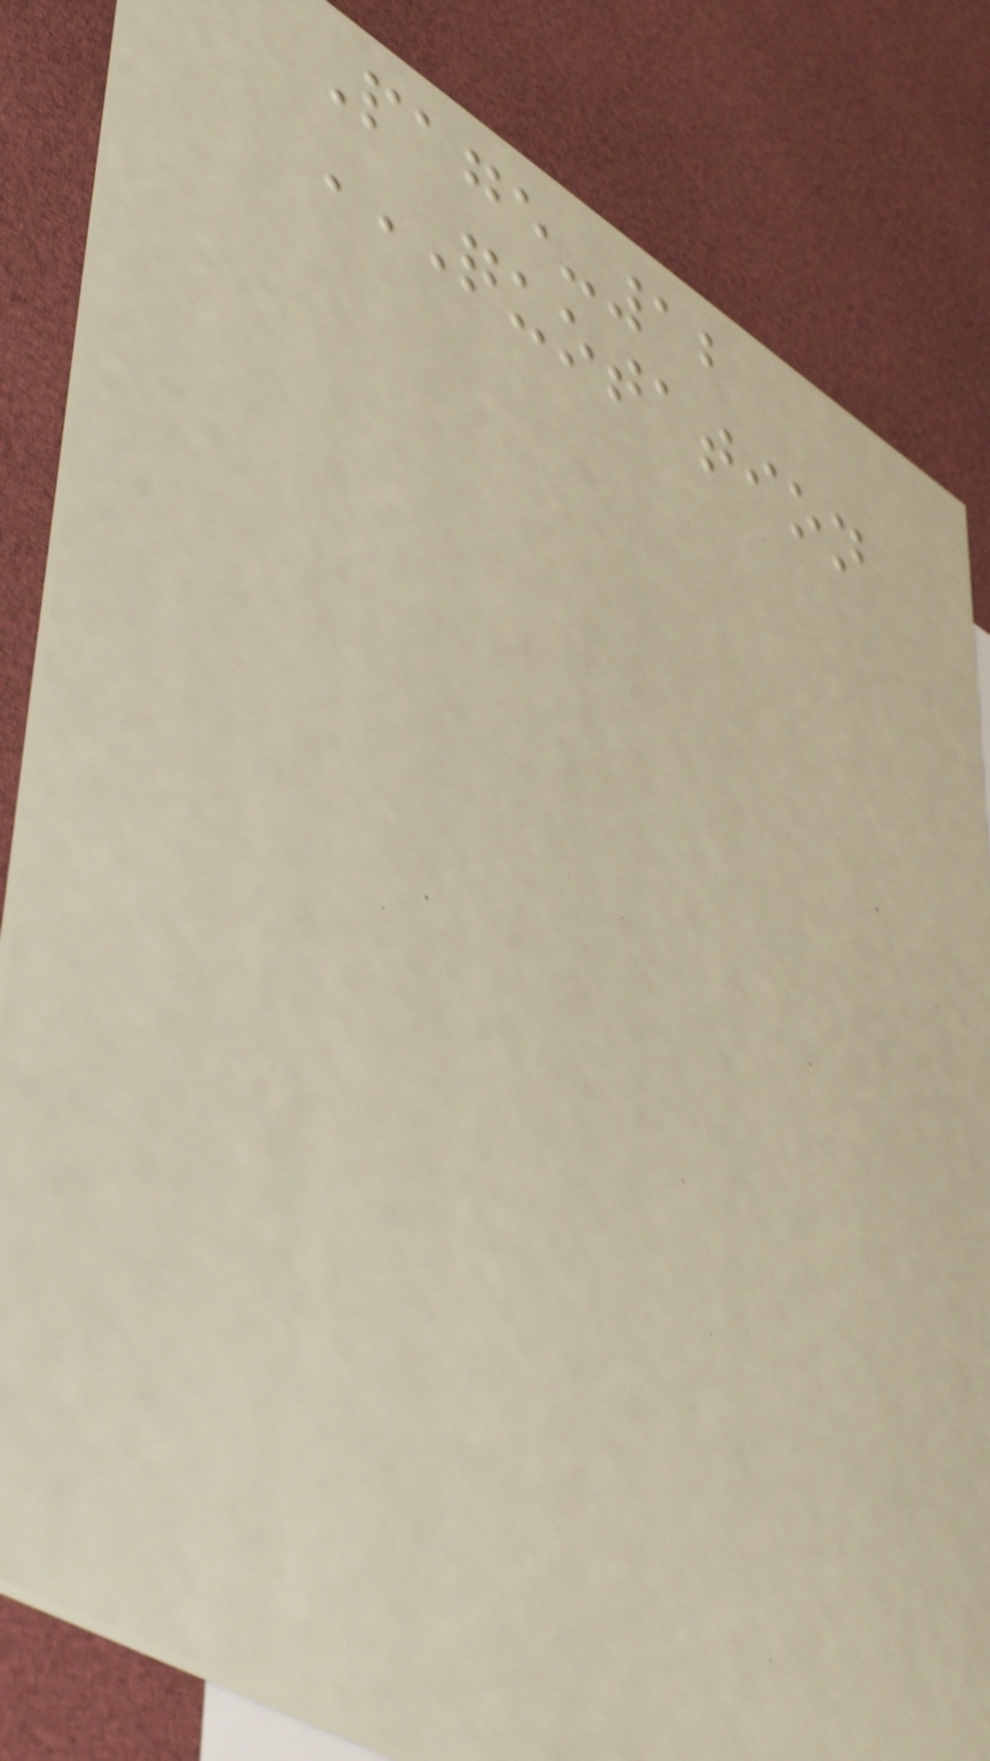Page-12
QUOTATION
